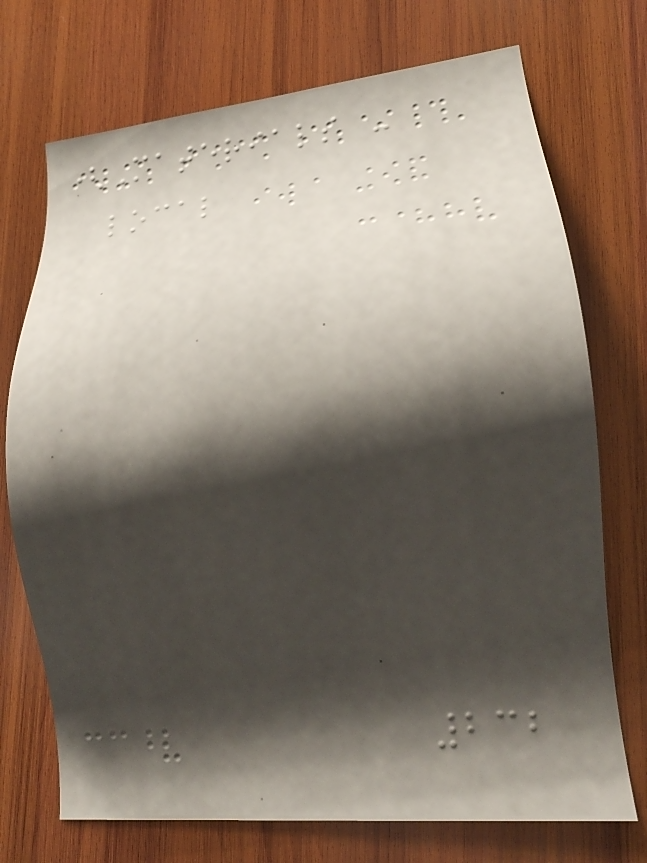(Materials -
local
232
